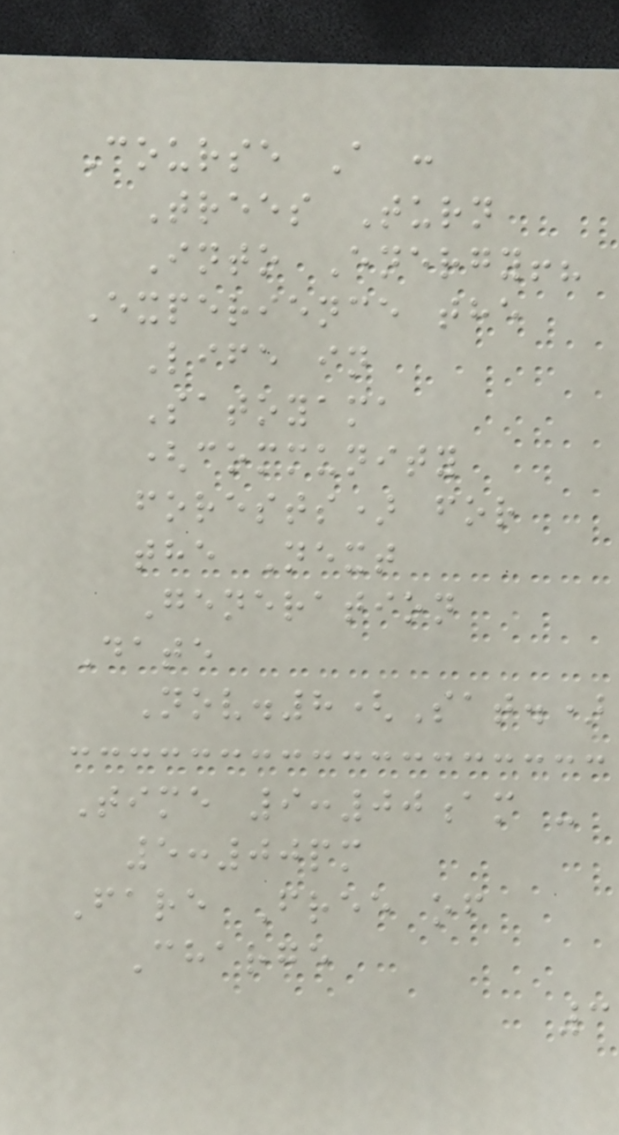Course A :
Trees Turn
Into Energy!?
Experience the
Life in
Satoyama
(community
forests) for
the Next
Generation
Date
Nov.8(Sat.)
Time 9:00am -
5:00pm
Fare Free of
Charge
3
